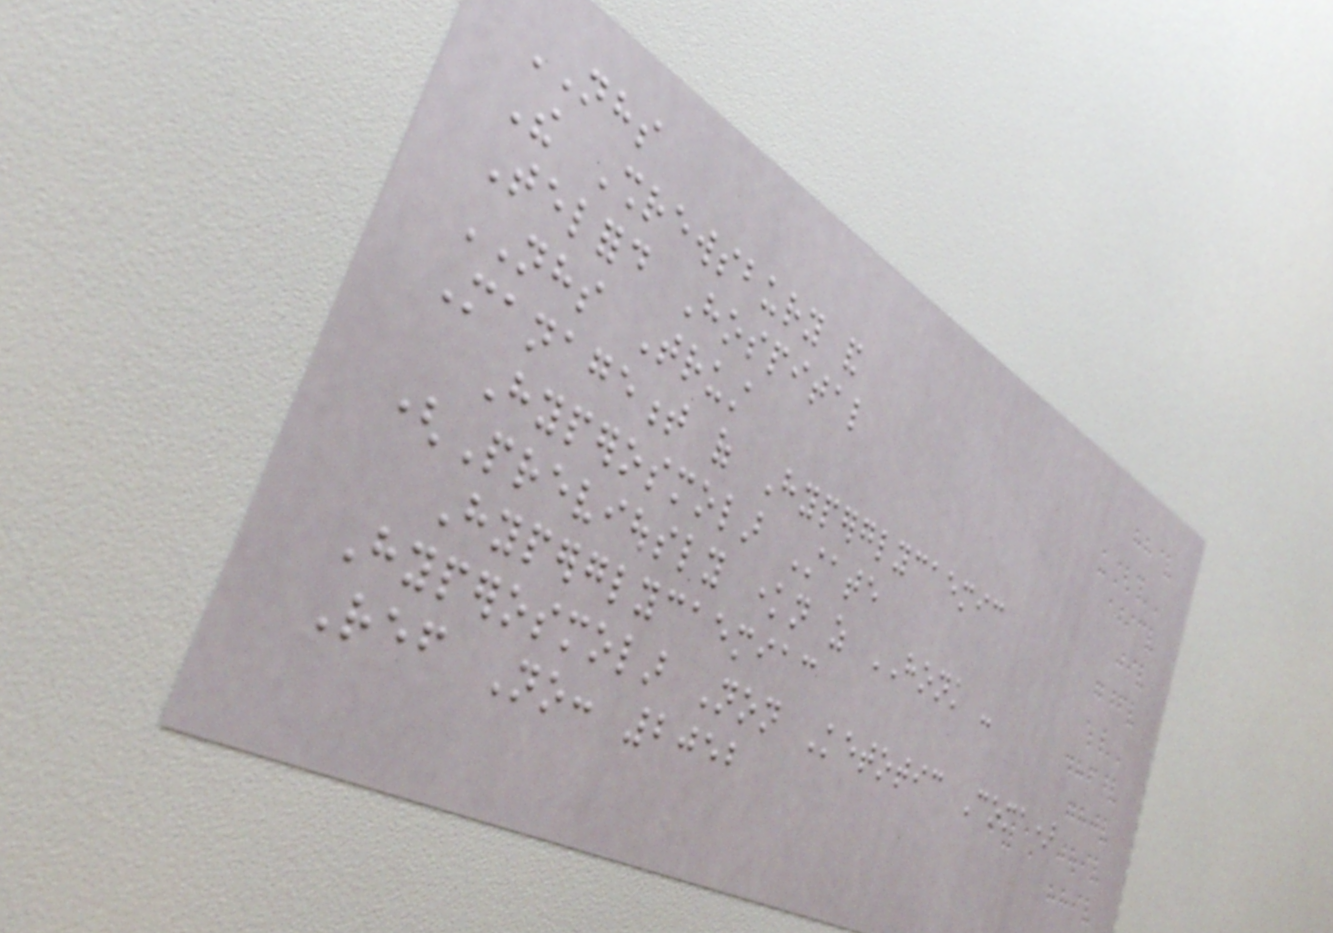NHS
The Shrewsbury and
Telford Hospital
NHS Trust
Management of Hyperglycaemic
Hyperosmolar State
(Previously known as HONK -
Hyperglycaemiac
Hyperosmolar Non Ketotic Coma)
Ref No: 2052
